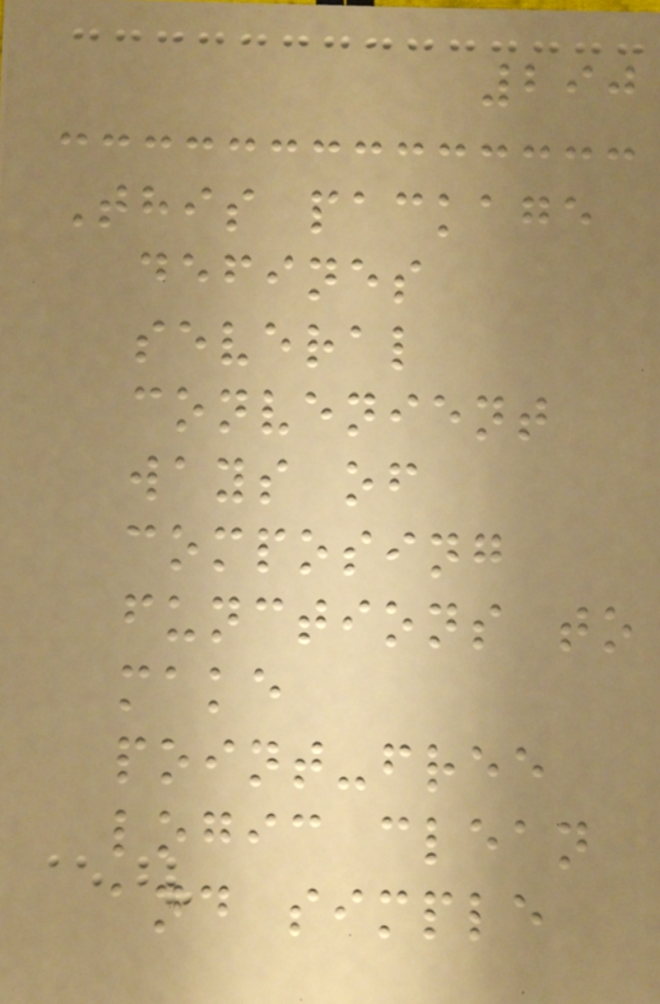290
This package
defines
several
convenient
ways of
composing
functions to
make
point-free
logic clean
and simple
